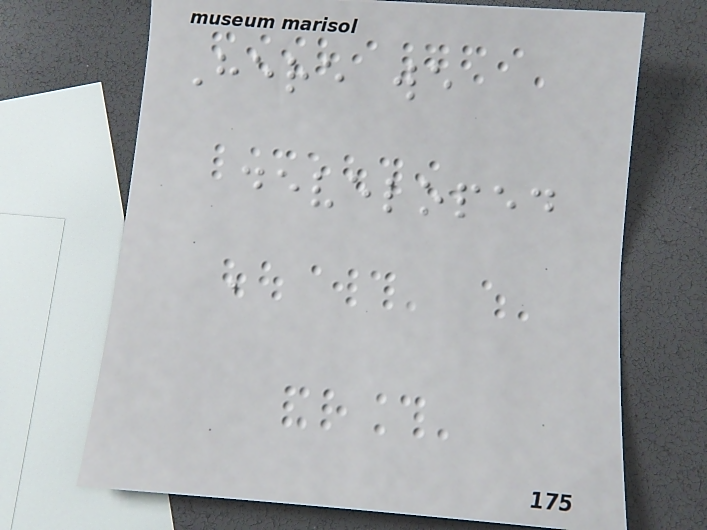Here we
developed
a
